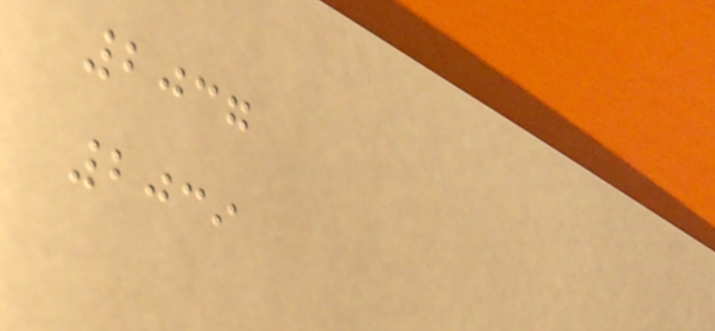2037
2039
